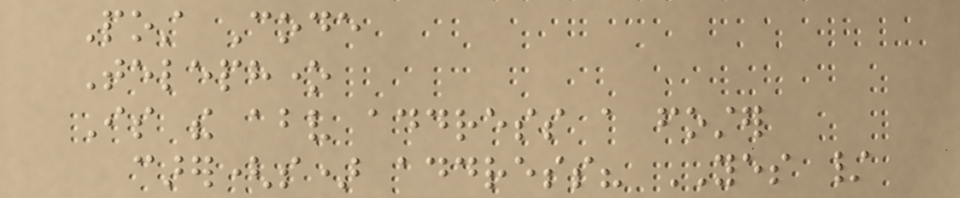Post Code
Telephone
Is the above address a foster
carer(s) address? YES /
